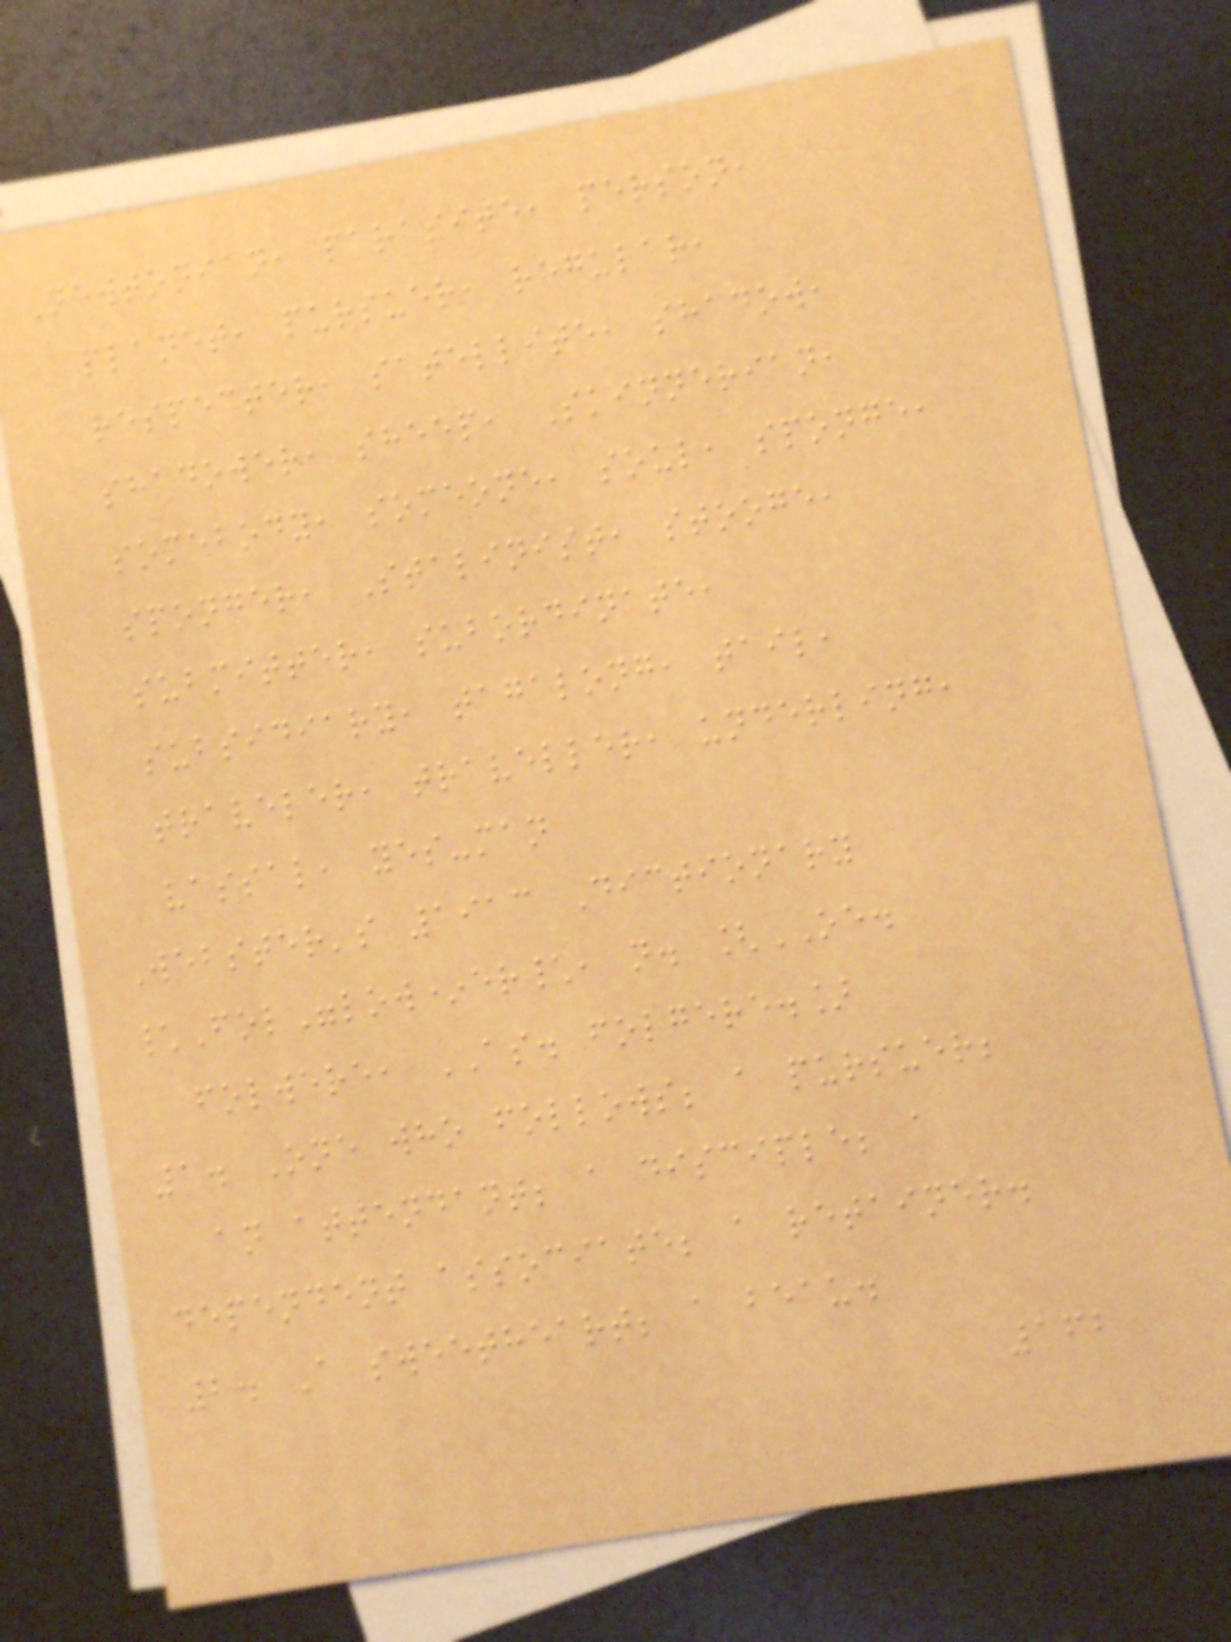Newtonian, parasite, person,
planet, pursuer, regular,
respecter, satellite, shadow,
shadower, sheep, Skinnerian,
somebody, someone, soul, sponge,
sponger, Stalinist, stooge,
submitter, subordinate,
subsidiary, tagalong, tail,
traveler, traveller, underling,
vassal, yes-man
Webster's 1913 Dictionary
\Fol"low*er\, n. [OE.
folwere, AS. folgere.]
1. One who follows; a pursuer;
an attendant; a disciple; a
dependent associate; a retainer.
2. A sweetheart; a beau.
162
